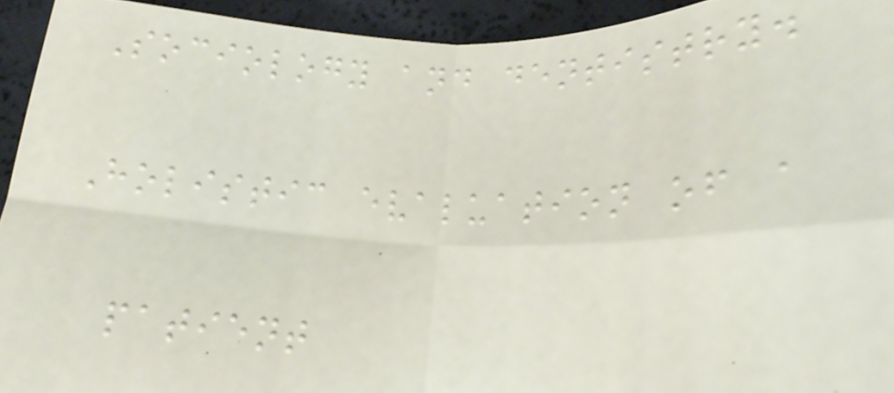Sociology and dentistry.
Holistic evaluation of a
patient
